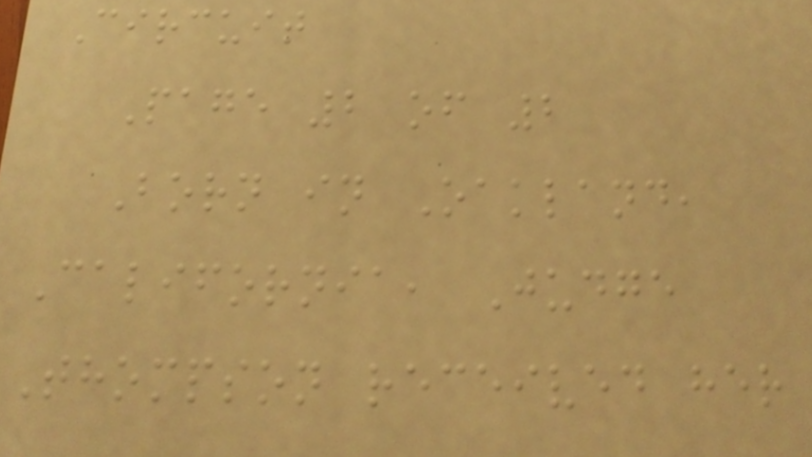Circuit
Page 2 of 2
Born in Oakland,
California, Judge
Thompson received her
